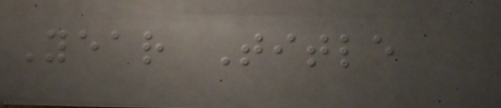Year Title
